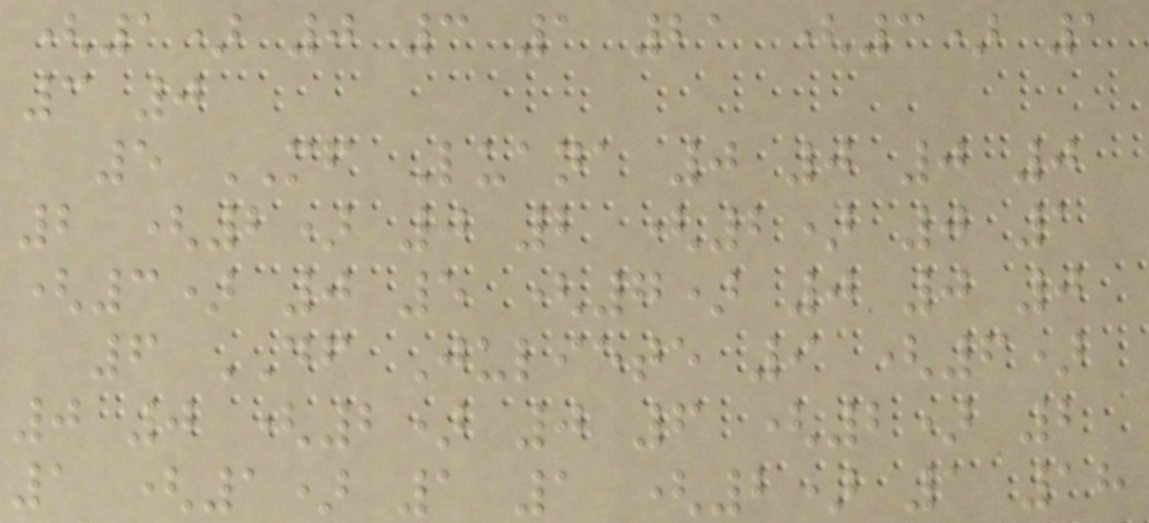(1) 0 3 1 21 (3) 1
3 0
5 MF Luana 0 0 0 0
2 (2) 0 2 (2) 0 1
(3) 0 5 (7) 0 0 0
6 DF Juliete 9 (6)
0 0 (2) 0 6 (2) 2
1 (1) 1 1 (2) 1 18
